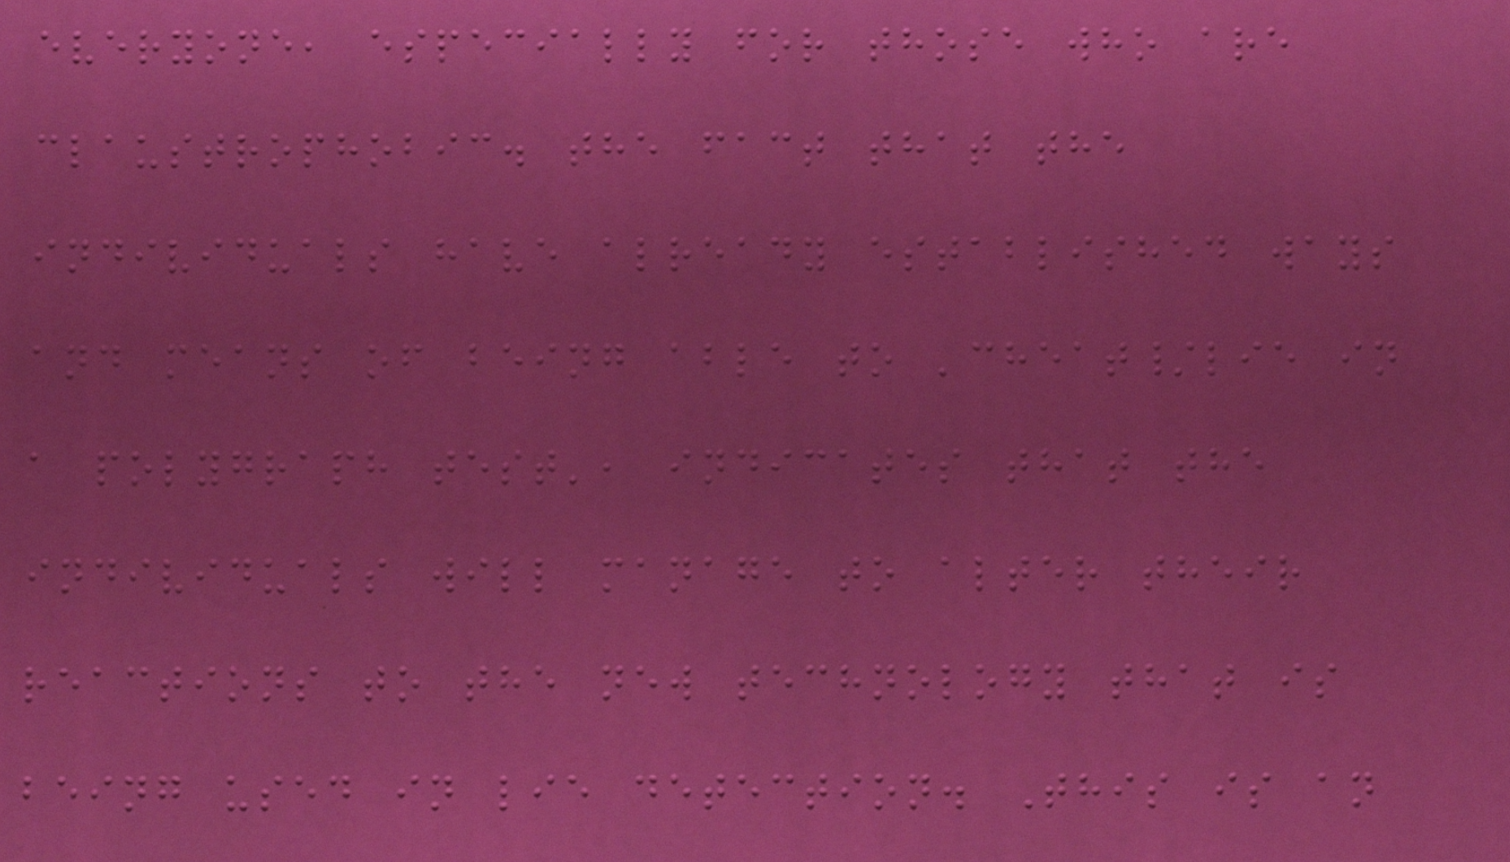everyone, especially for those who are
claustrophobic. the fact that the
individuals have already established ways
and means of being able to 'cheat/lie in
a polygraph test', indicates that the
individuals will manage to alter their
reactions to the new technology that is
being used in lie detection. This is an
